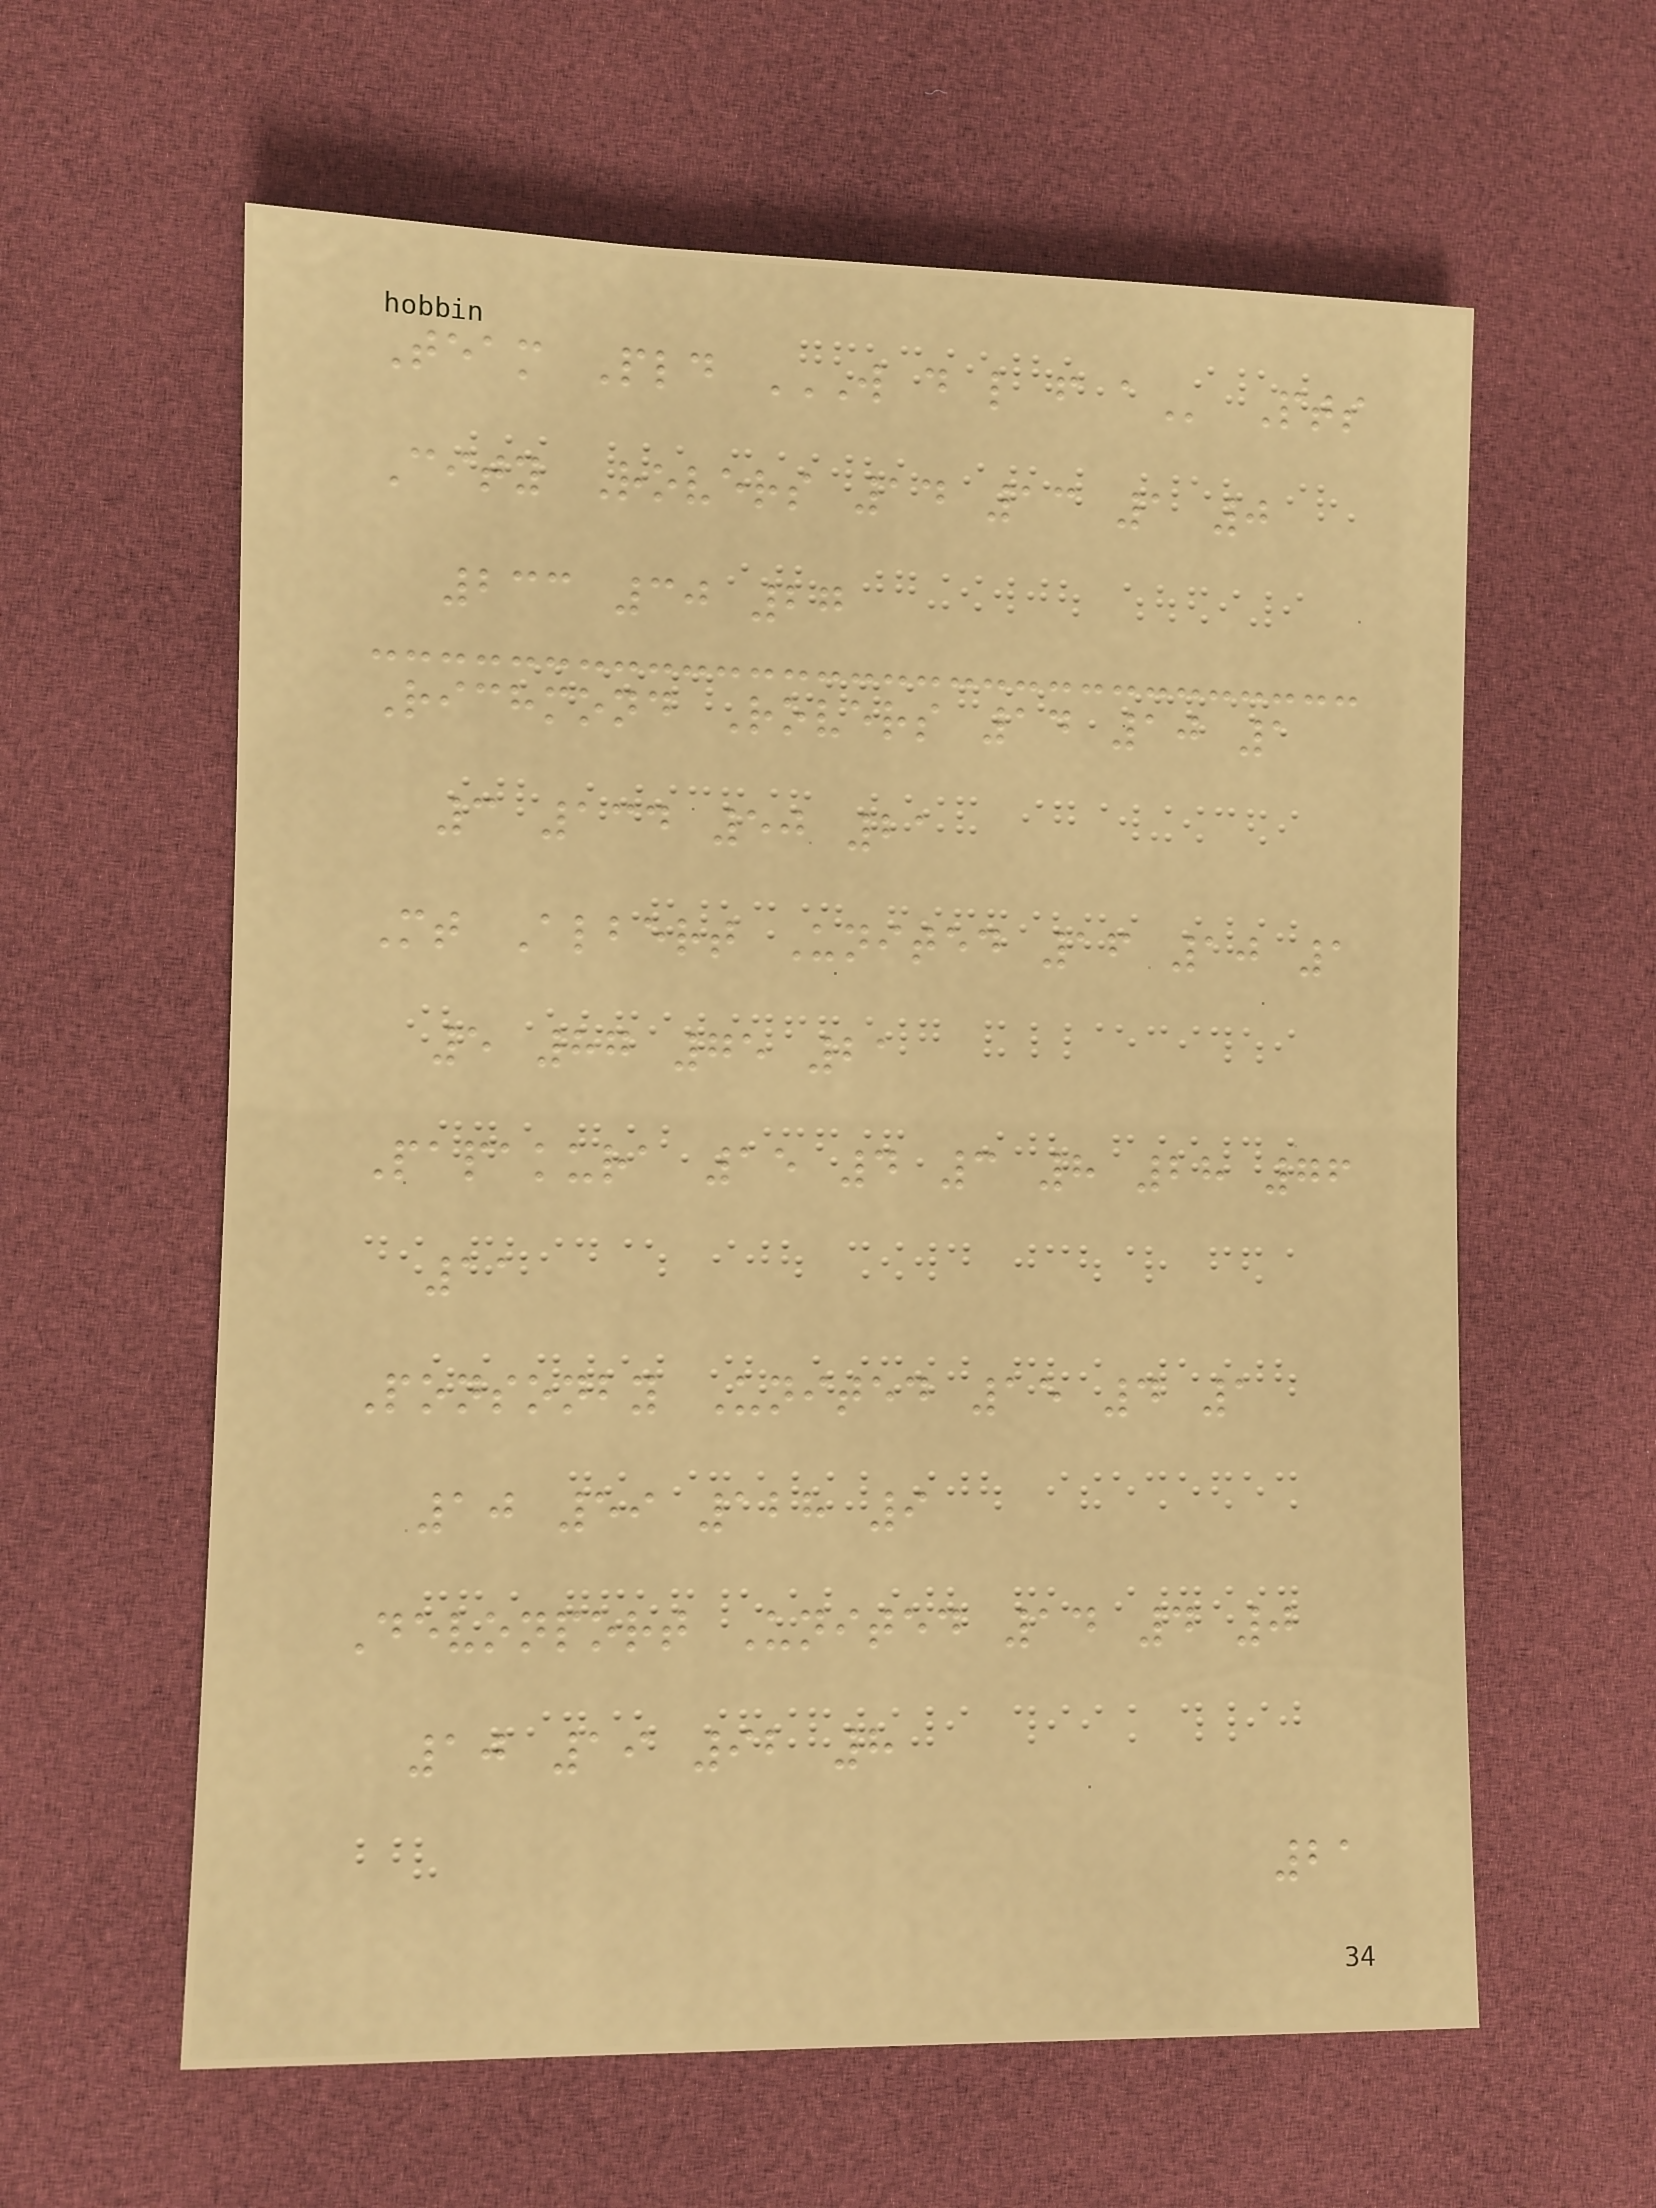Team Pld W D L F A Pts
City Rovers 14 13 1 0
233 30 27
Richmond Rovers 14 10 1
3 134 50 21
Mt Albert United 16 10 1
5 87 75 21
Papakura 15 4 3 8 28 76
11
Ponsonby United 15 4 1
10 59 128 9
Devonport United 14 4 0
10 19 92 8
21
